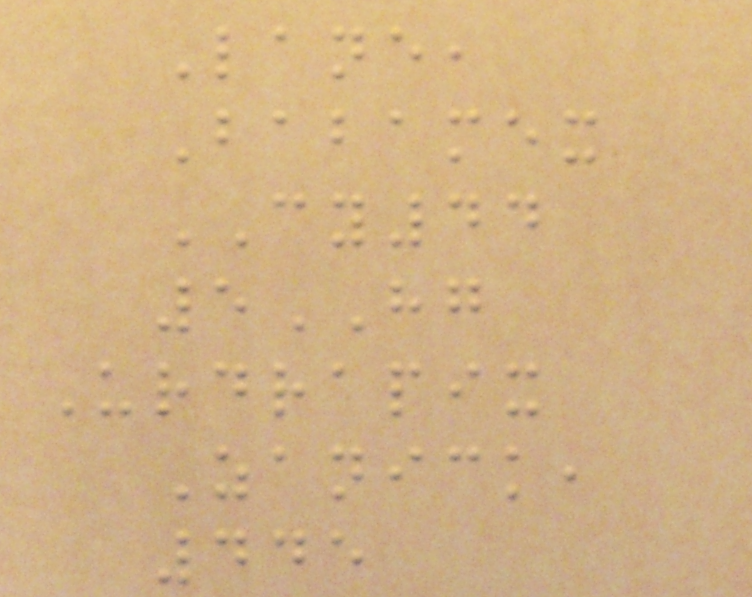Lane,
Babamex
CY44
5HG
Urdrapix
Zanick,
445
